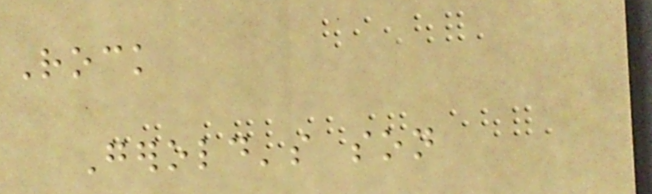Rock
Gerold's son
